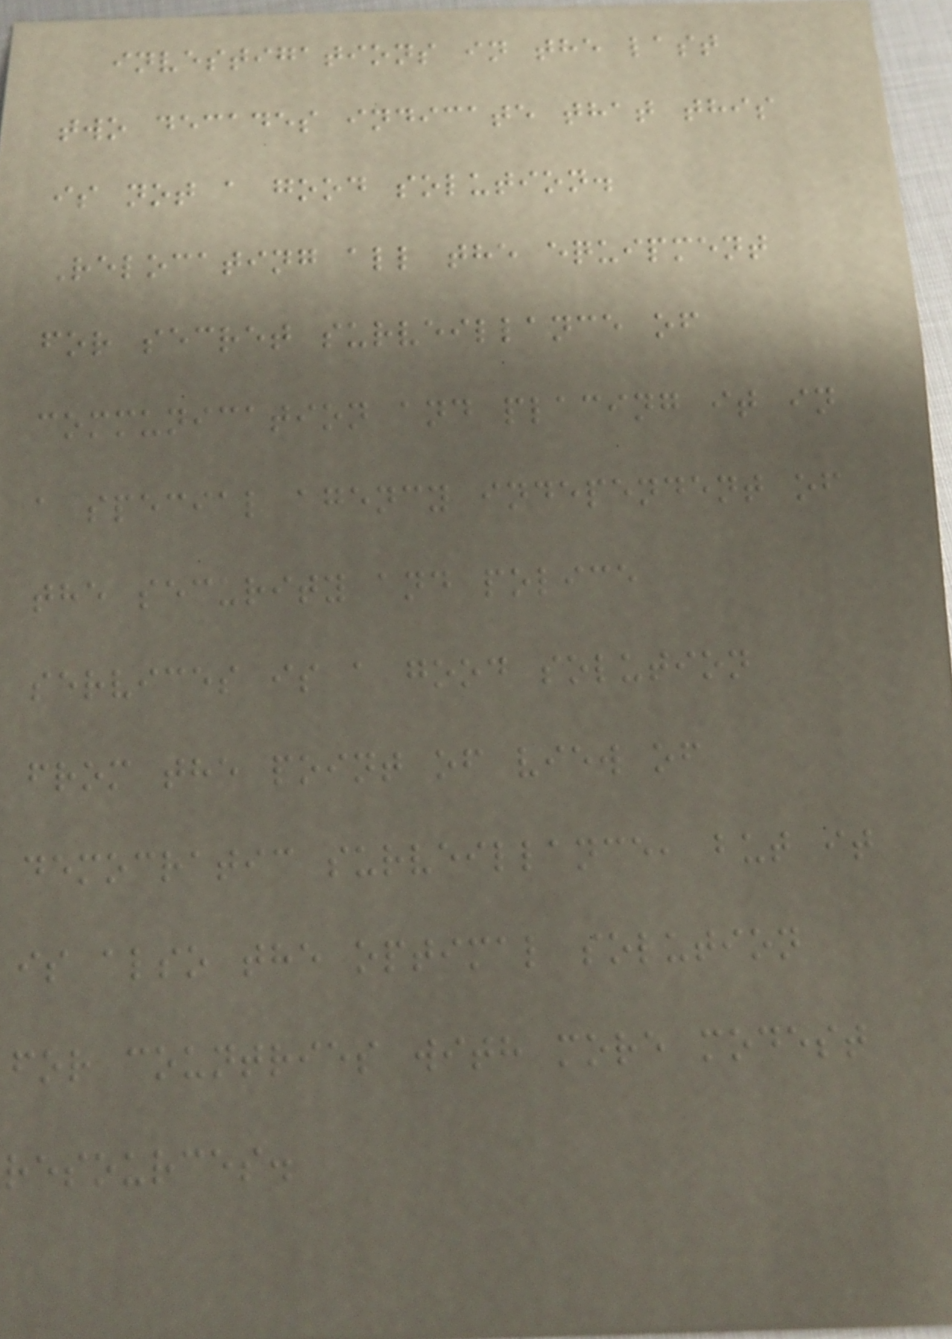investigations in the last
two decades indicate that this
is not a good solution.
Relocating all the equipment
for secret surveillance of
communication and placing it in
a special agency independent of
the security and police
services is a good solution
from the point of view of
democratic surveillance, but it
is also the optimal solution
for countries with more modest
resources.
